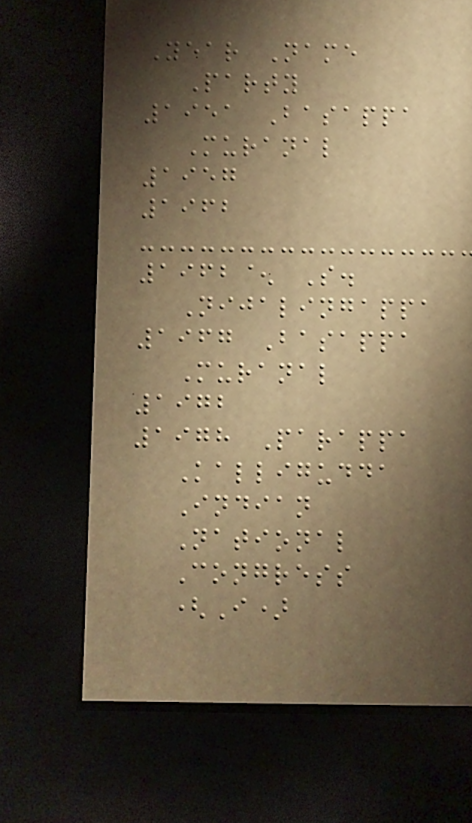Year Name
Party
1951 Basappa
Muranal
1957
1962
1962^ S.
Nijalingappa
1967 Basappa
Muranal
1972
1978 Parappa
Kalligudda
Indian
National
Congress
(I)
